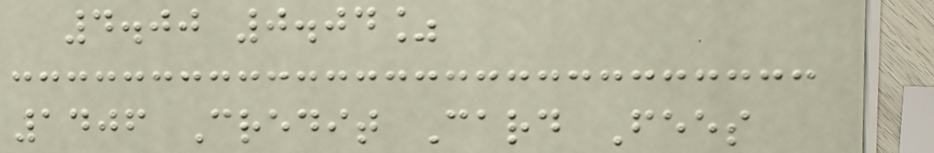4.00 0.04%
1406 Credit Card Fees
